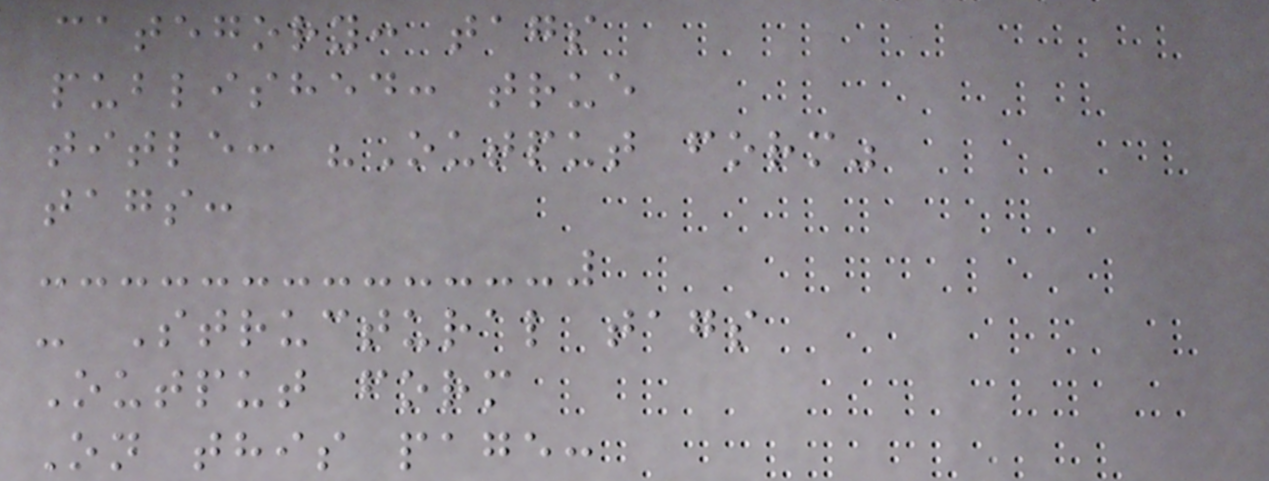category: tags
published: true
title: "Output form"
tags:
- Structural tags
Output form
On this page:
